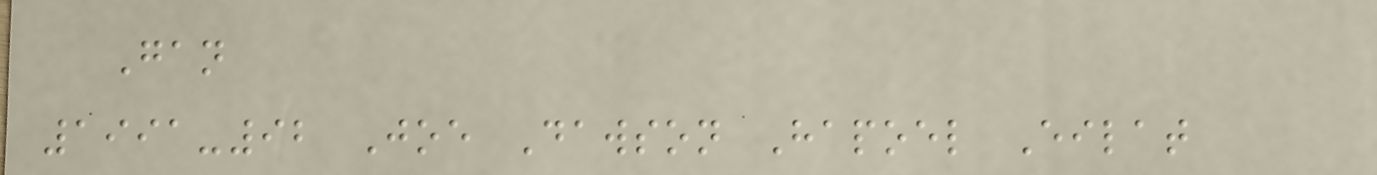Gan
1991-92 Joe Dawson Hapoel Eilat
